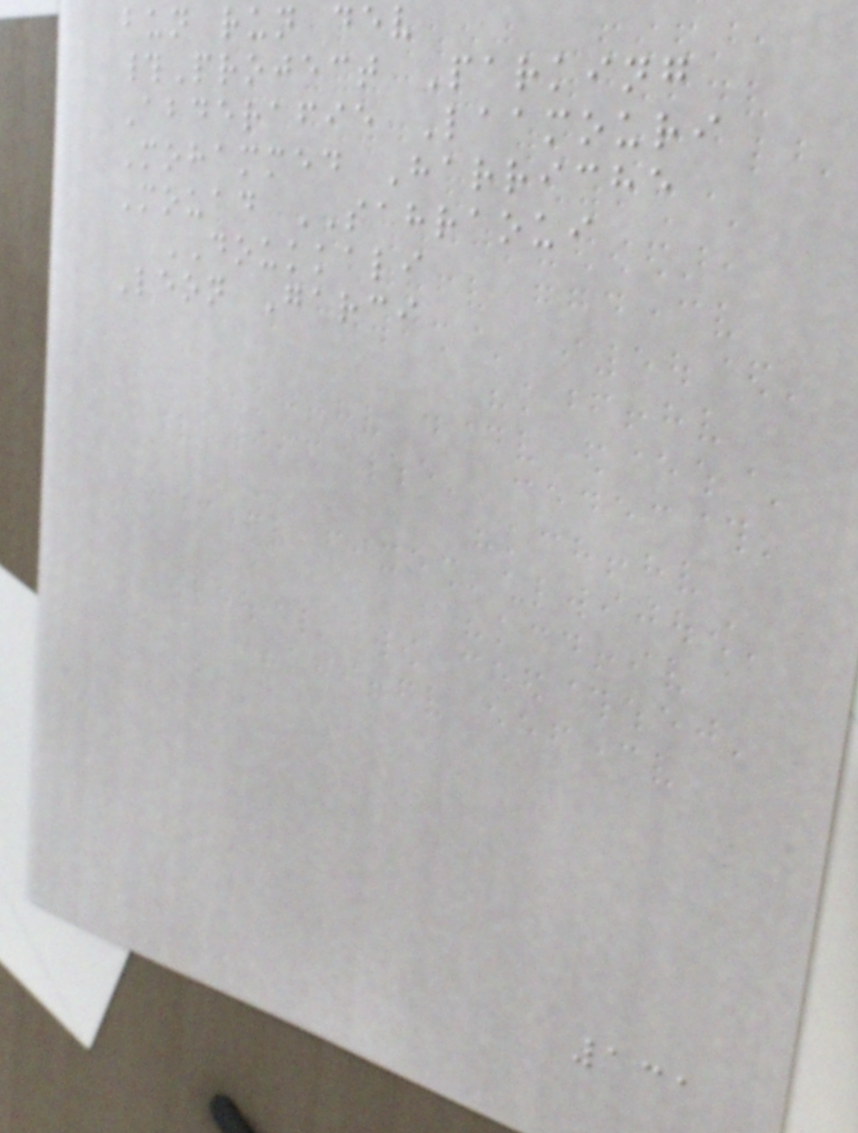bun run dev
#Project Parking
Abderafie Laamouri
Mohammed Harriche
Mouad SAHRAOUI
DOUKKALI
Leon Garci
131
